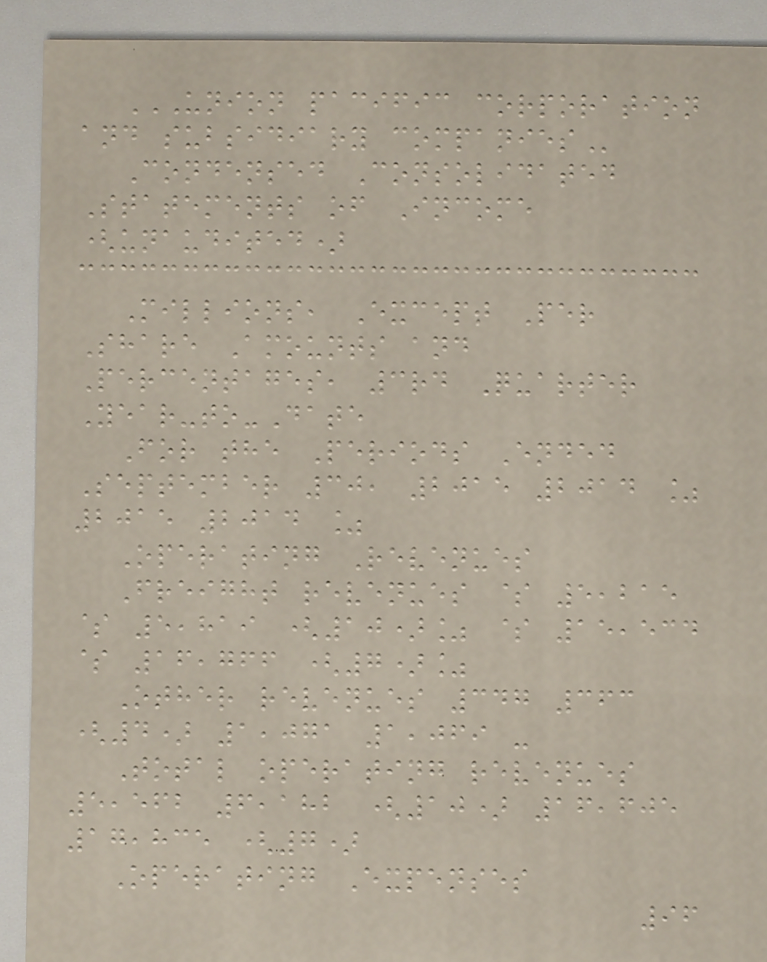UNION PACIFIC CORPORATION
AND SUBSIDIARY COMPANIES
Condensed Consolidated
Statements of Income
(unaudited)
Millions, Except Per
Share Amounts and
Percentages, 3rd Quarter
Year-to-Date
For the Periods Ended
September 30, 2015 2014 %
2015 2014 %
Operating Revenues
Freight revenues $ 5,215
$ 5,819 (10)% $ 15,534
$ 16,766 (7)%
Other revenues 347 363
(4) 1,071 1,069 -
Total operating revenues
5,562 6,182 (10) 16,605
17,835 (7)
Operating Expenses
96
